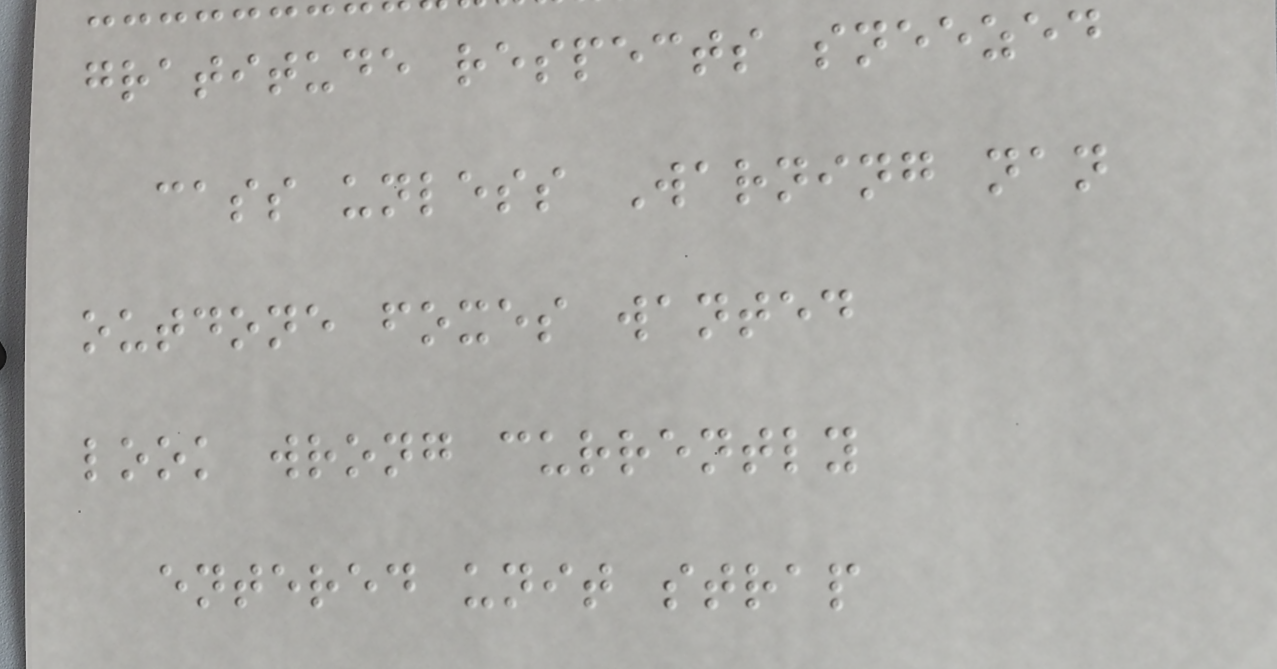gratitude respects sneezed
cass unless Warning nan
outdone foxes wanted
look wrong currently
entered unit strap
